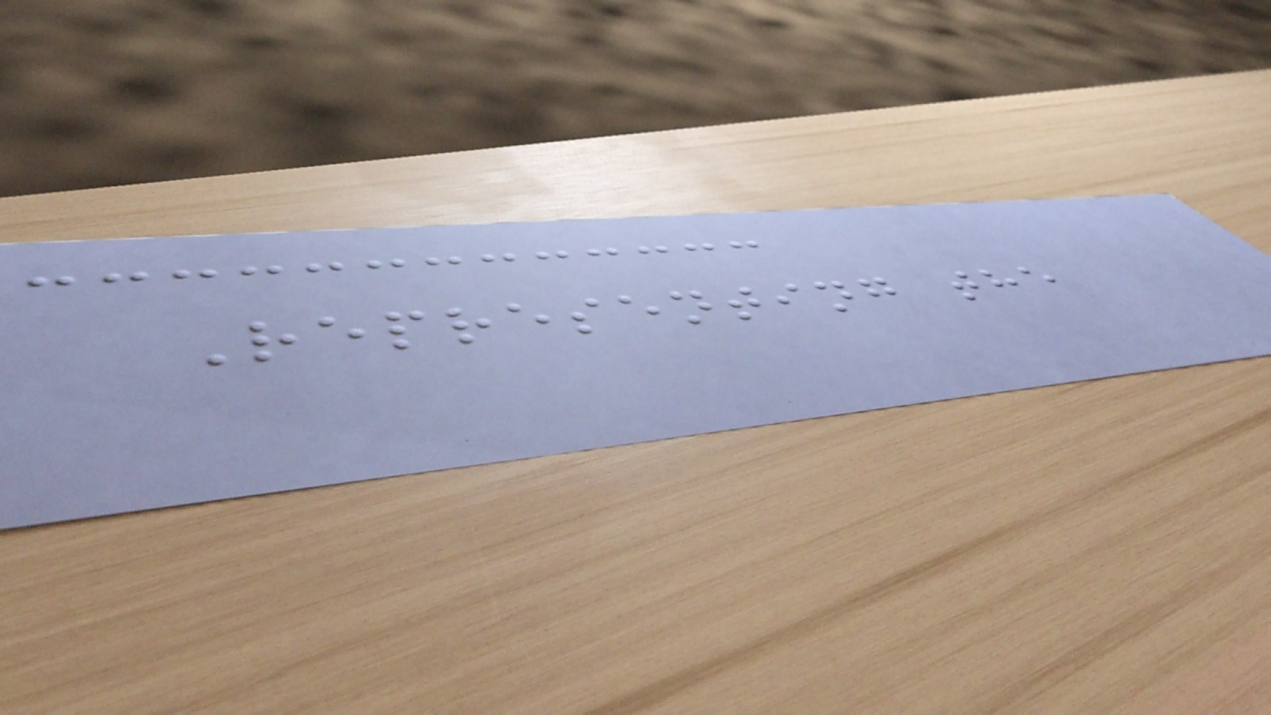Representing the
